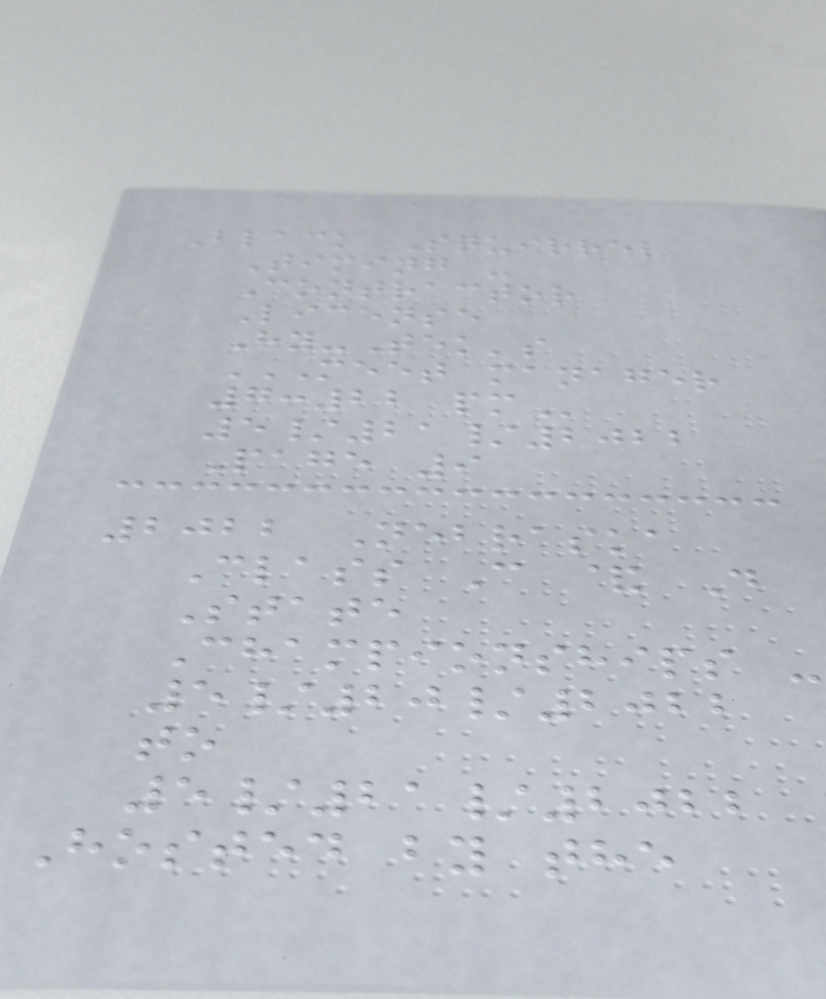Black Squirrel
Timing -
Contractor
License
Hy-Tek's
MEET MANAGER
7:22 PM
5/21/2022
Page 9
2022 Nebraska
Class C & D
State
Championships -
5/20/2022
to
5/21/2022
Hosted by the
